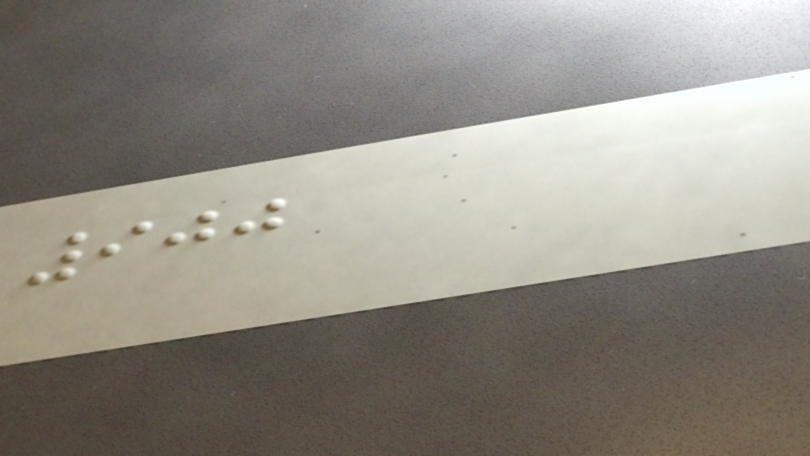900
